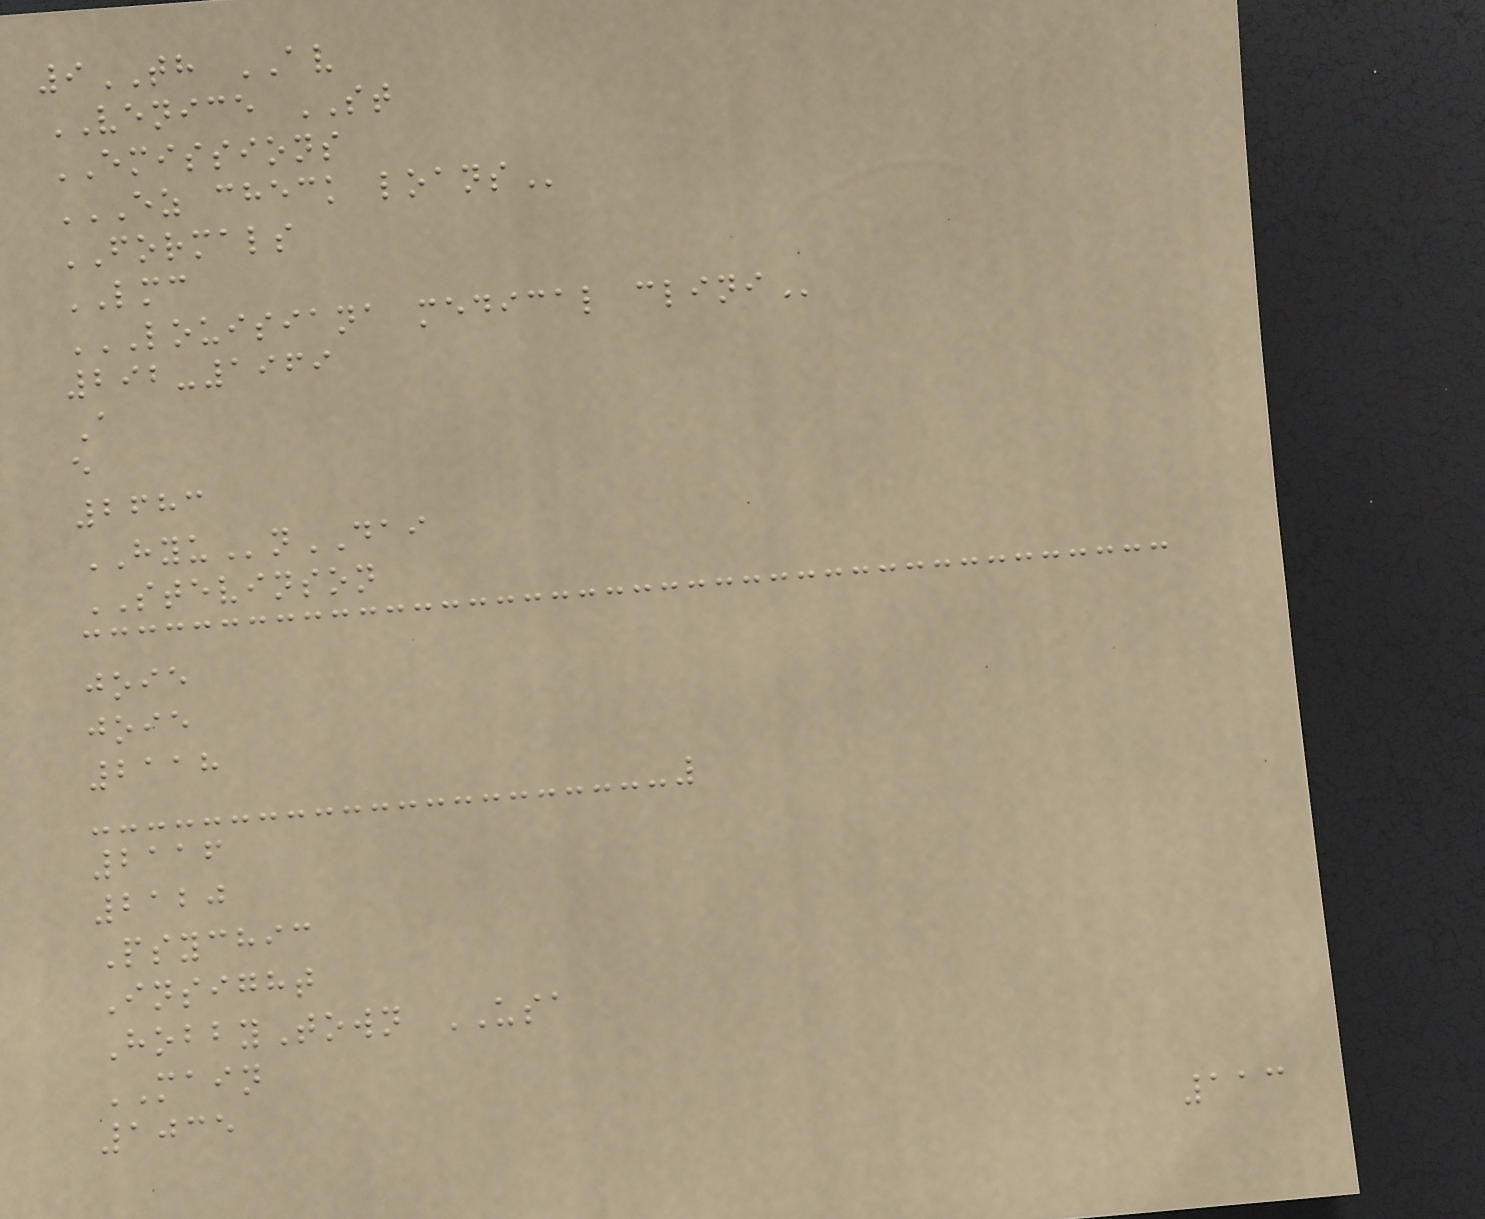9TH AV
VENICE ST
EMISSIONS
EZ CHECK LOANS
FORMALS
LMC
LOUISIANA MEDICAL CLINI
292-1969
A
e
2683
HYUnDAI
STEVINSON
joie
joie
2118
2116
2120
Psychic
Insight
HobbyTown USA
MAIN
1035
113
